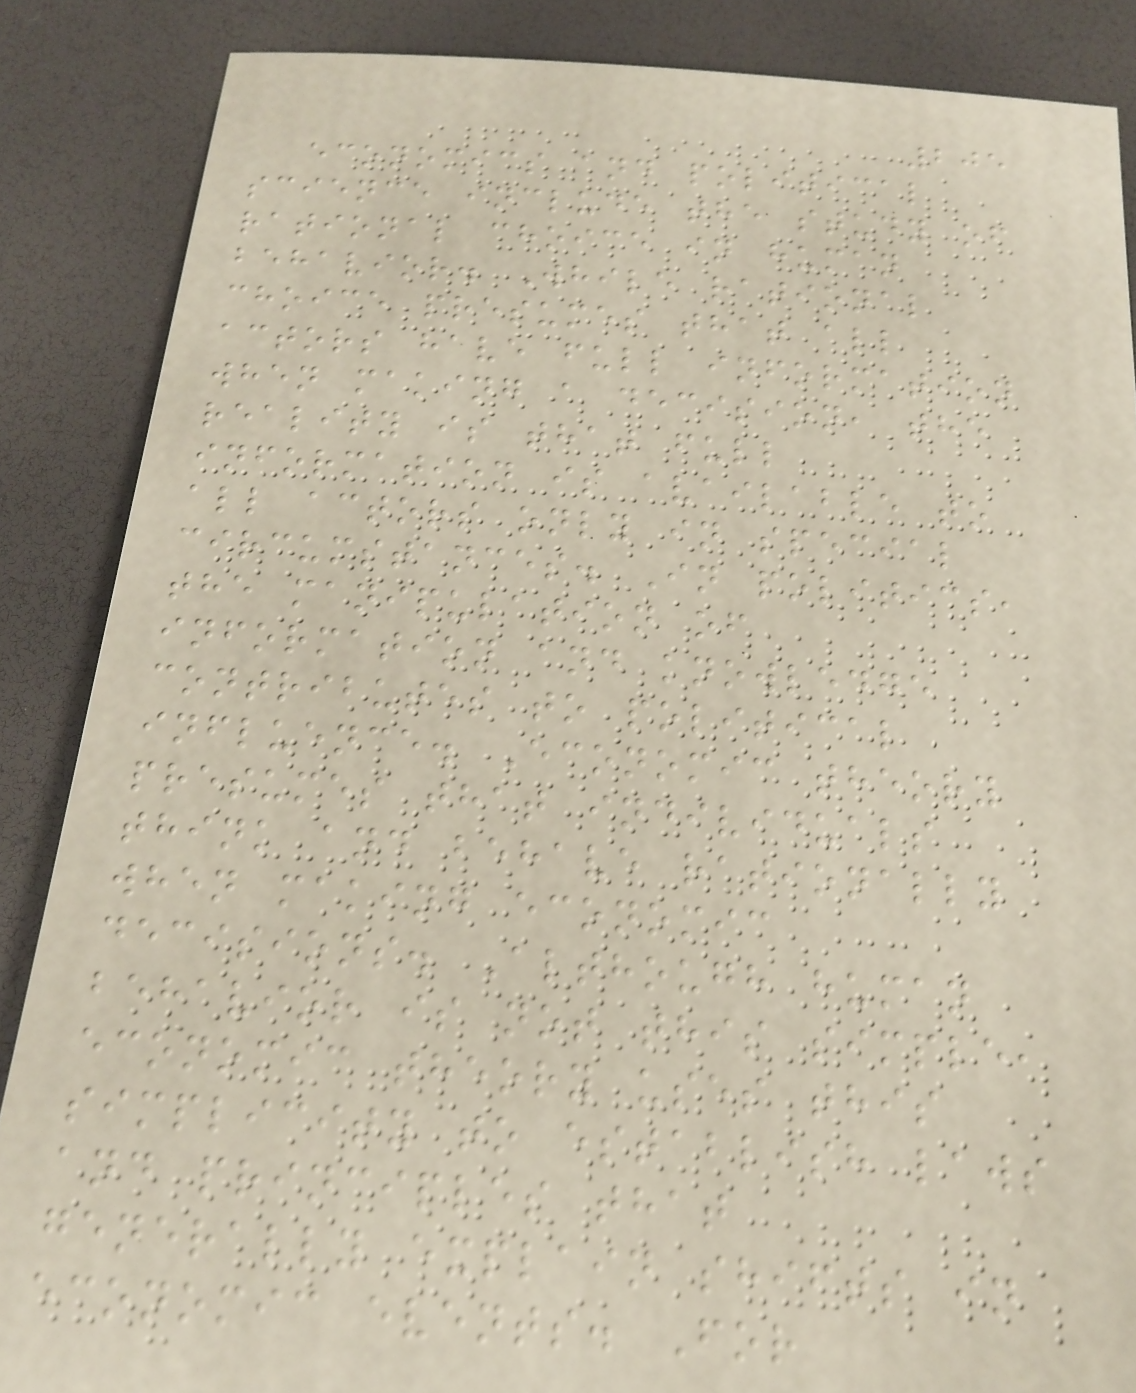205
economics and political
science include the study of
rational choice in human
behavior. While rational
choice presumes that all
actors have full information
when making a decision, the
reality is that full
information is available to
all actors only in special
circumstances. In politics,
the manipulation of
information and knowledge
contributes to political
influence. Economic theory
presumes that individuals
think and behave rationally
when making economic
decisions. Although human
behavior is not this simple,
economic theory uses this
simplicity to establish laws
and principles that
generally explain shifts in
economic events. For
